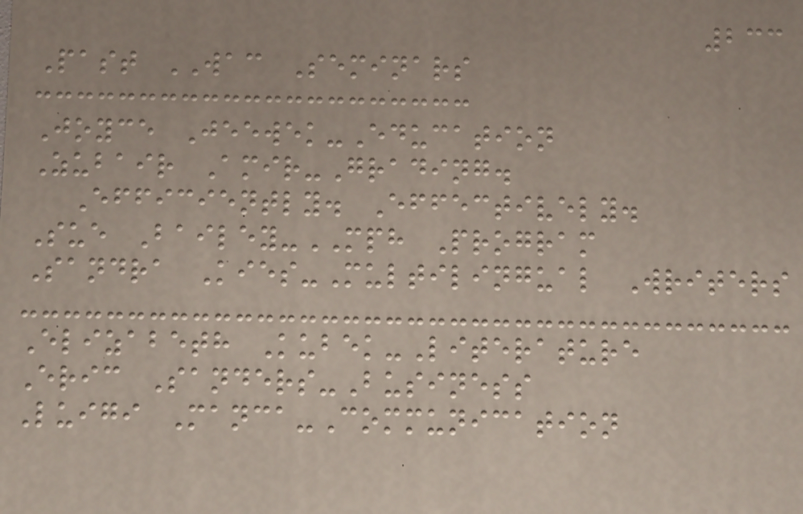233
Past WAC Seminars
Joyce Jeewek-Education
Zubair Amir-Grading.
Efficiently. Effectively.
Sue Bailey-MPH Program
Sandra Kies-Multilingual Writers
Elizabeth Kubek-Literature
Eric Sanders-Business
Luigi Manca-Communication
